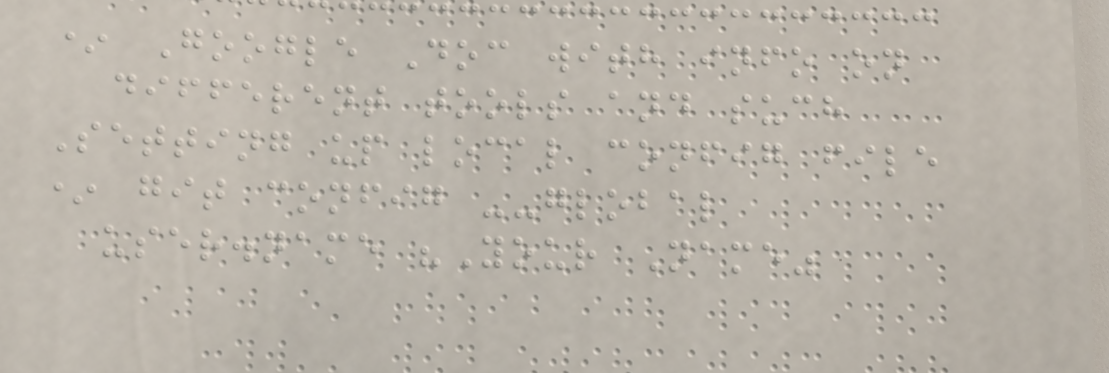* Google Doc with info on
different tools and such
Setting up local config file
* git config --global
user.name "Your Name"
